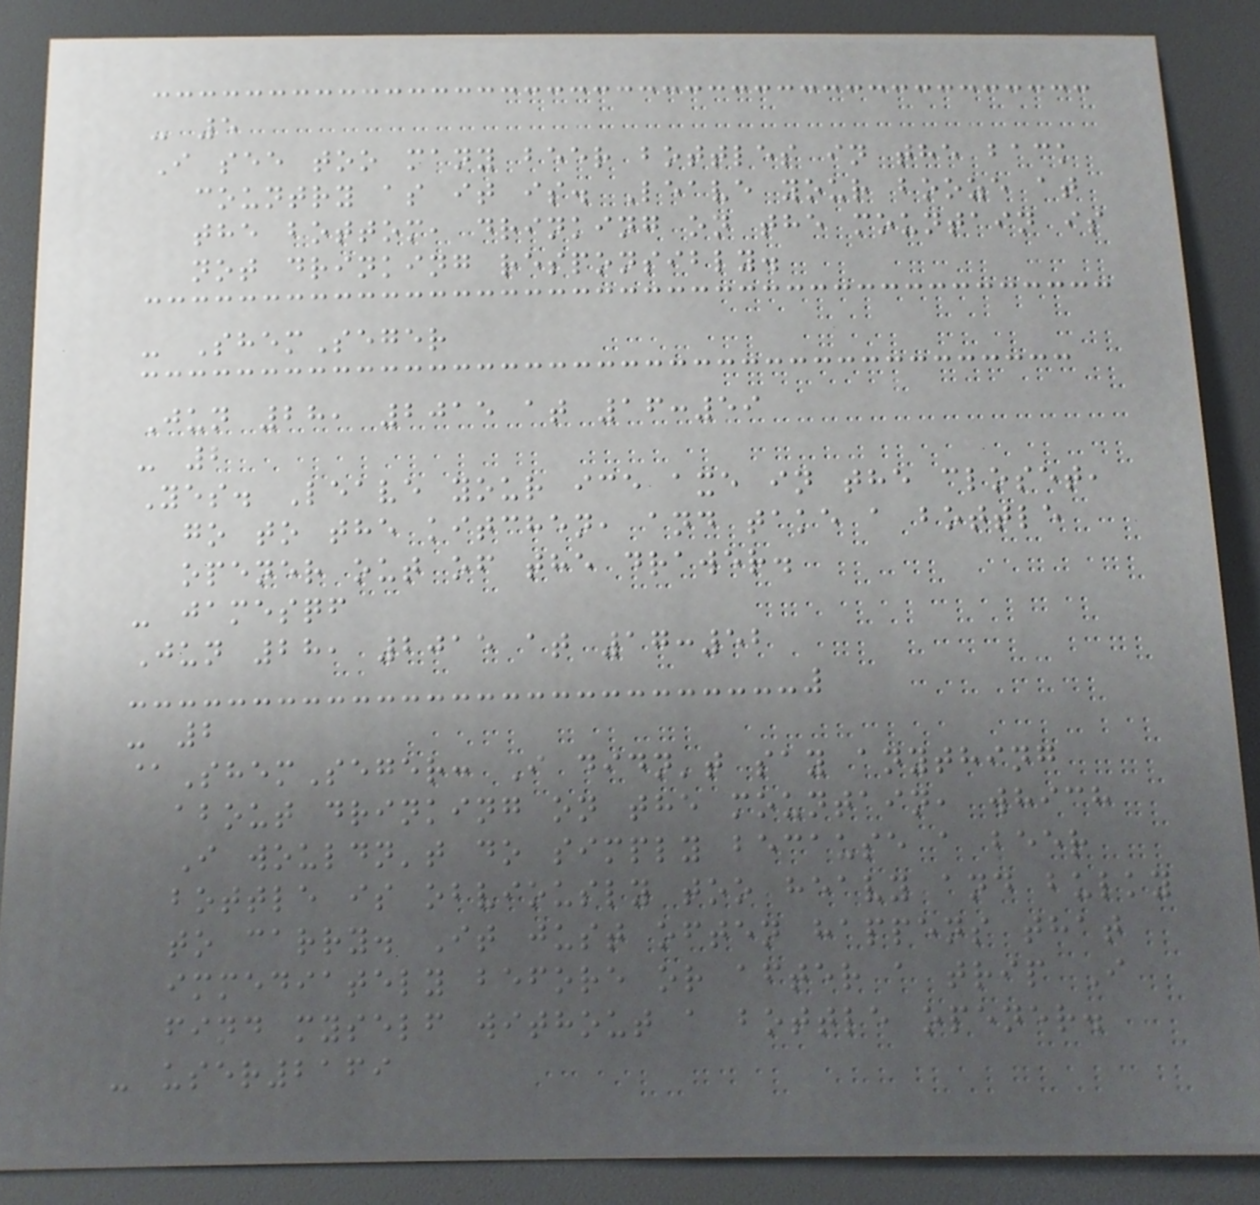- 5
I see too many beer bottles in the back
country as it is. Leave your booze at
the bottom, drinking on the mountain is
not drinking responsibly.
- ShemSeger
Jun 28, 2015 at 16:59
- 2
Yes. Leave your ice axe in the closet,
go to the kitchen, and take a bottle
opener out of the drawer.
- jamesqf
Jun 28, 2015 at 17:52
- 2
@ShemSeger: I didn't say anything
about drinking on the mountain, which
I wouldn't do simply because a beer
bottle is obviously too heavy and bulky
to carry. It just often happens that
immediately before or after a trip I
find myself without a bottle opener.
- user2169
